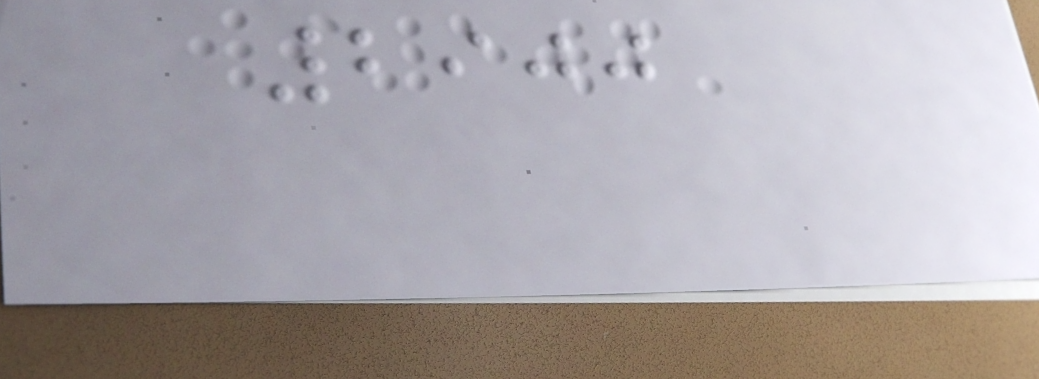2900
